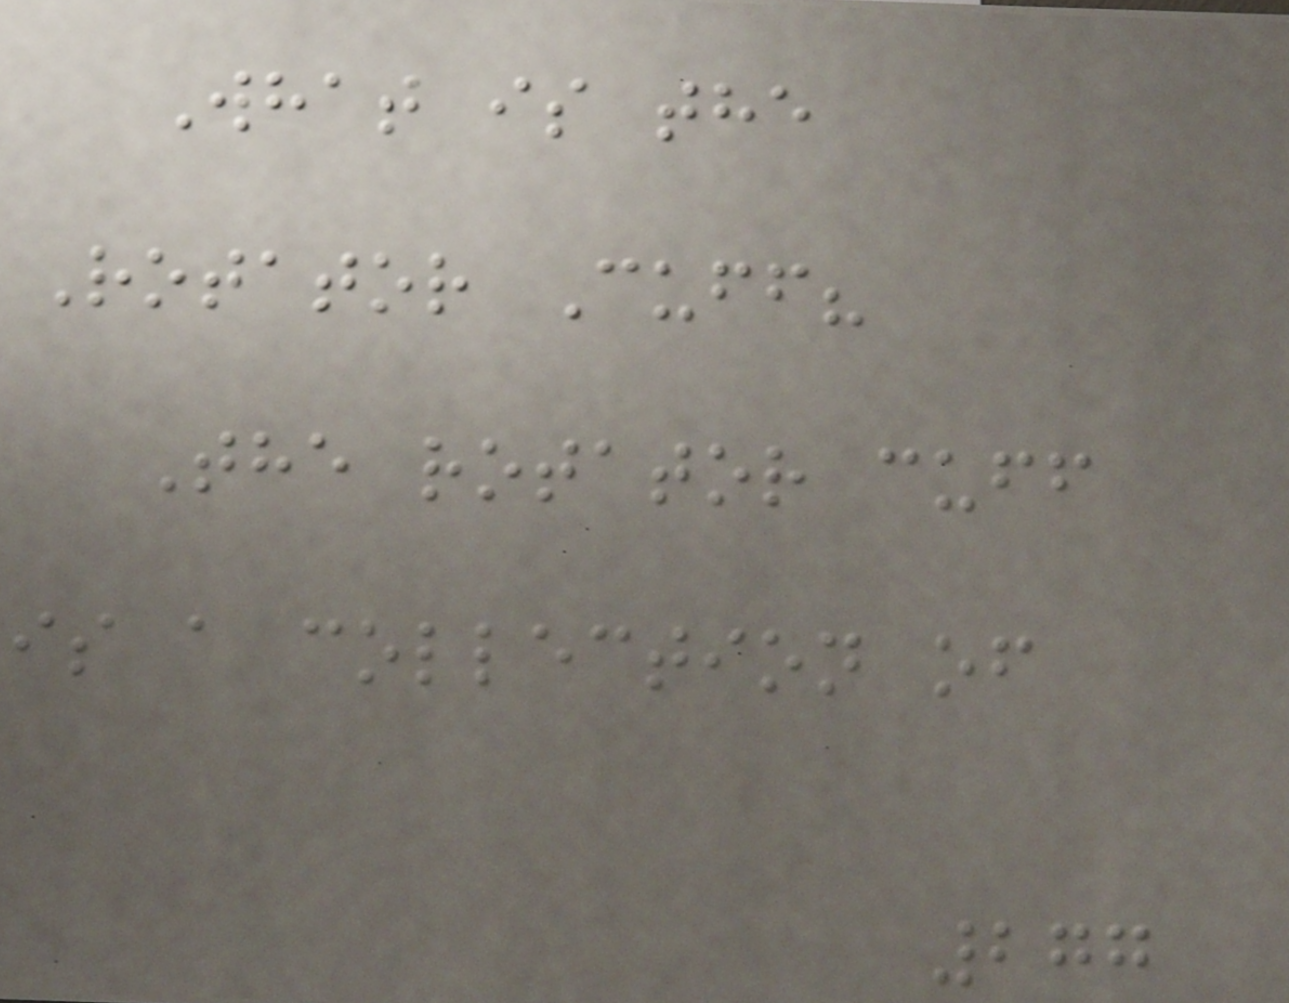What is the
Rotator Cuff?
The rotator cuff
is a collection of
277
